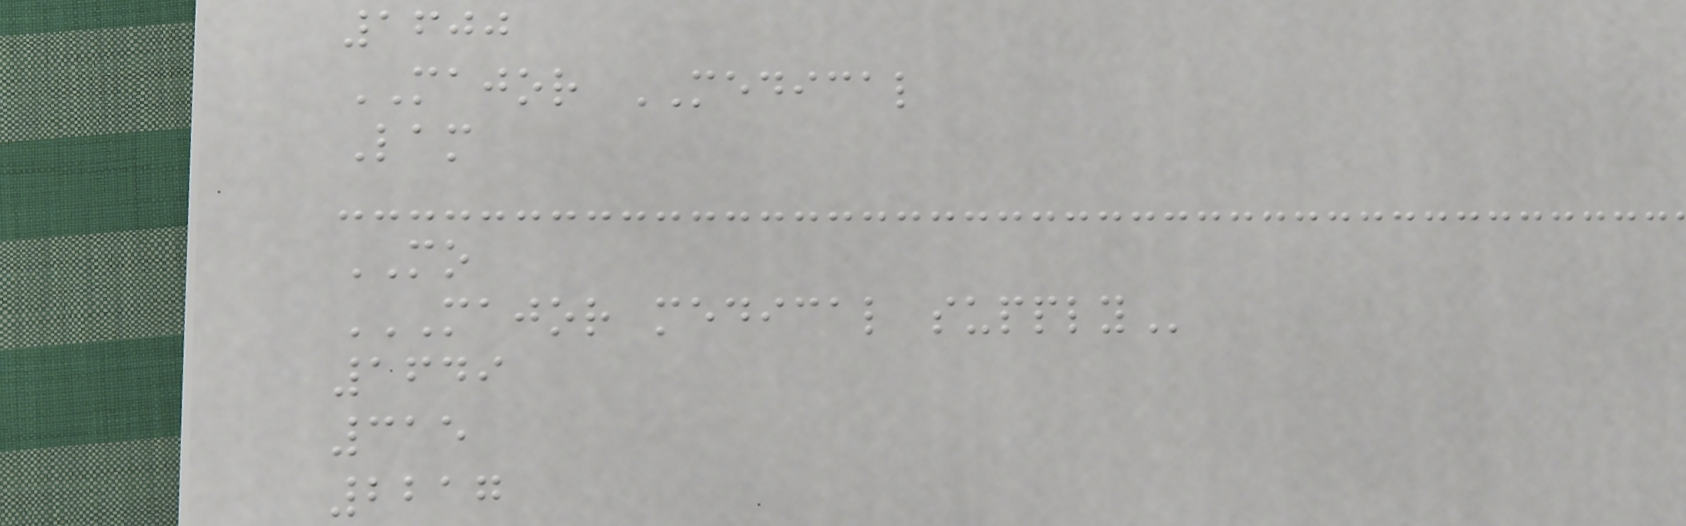1600
MAJOR MEDICAL
Lam
MO
MAJOR MEDICAL SUPPLY
1649
315
2217
